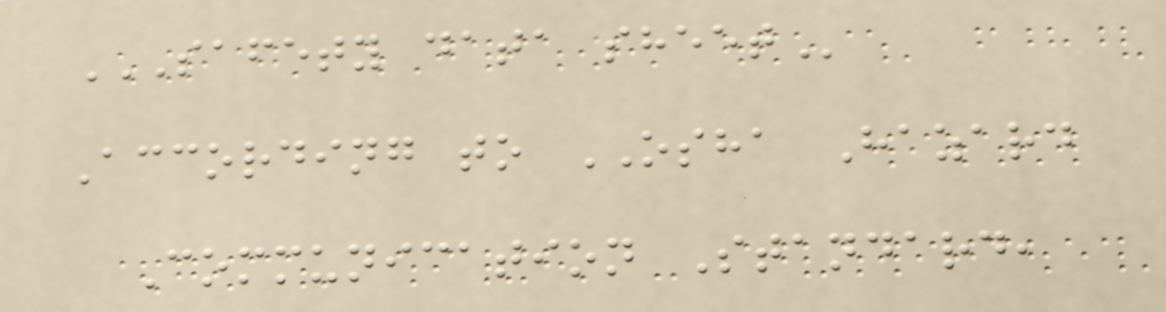SAFETY DATA SHEET
According to OSHA Hazard
Communication Standard,
